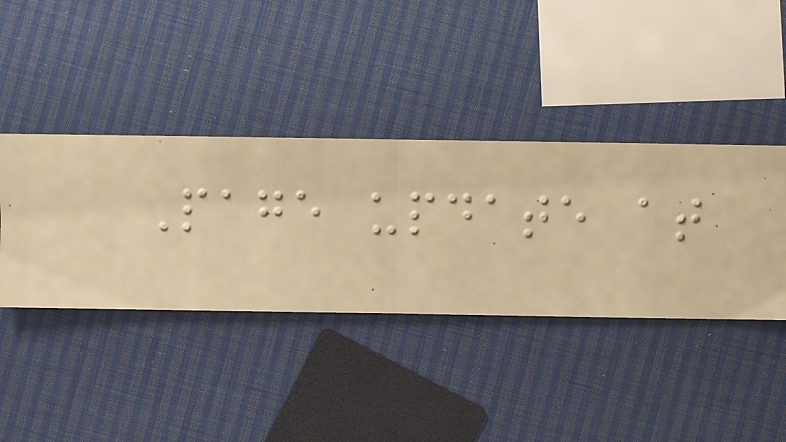Page update at
